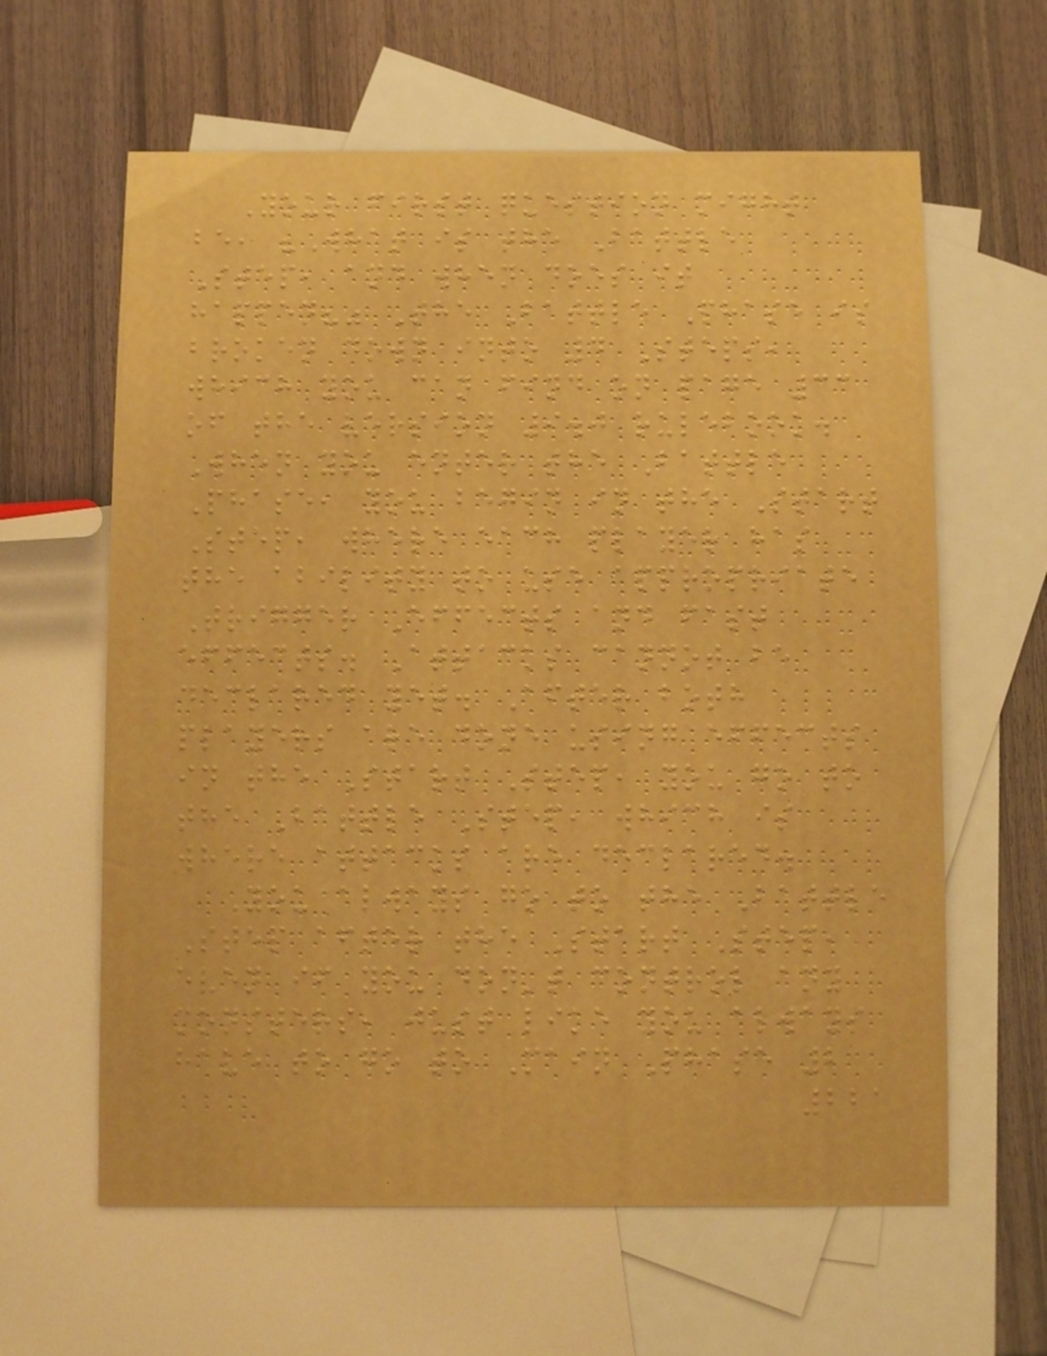Your first question might
be, "What is the Battle
Step, and when does it
happen?" The Battle Phase is
broken down into 4 Steps,
which you can find on page 33
of the version 9.0 rulebook.
When you enter the Battle
Phase, you begin in the Start
Step, where each player has
the ability to use appropriate
Trigger Effects and fast
effects. Attacks cannot be
declared yet. After both
players are done using effects
in the Start Step, you go to
the Battle Step, which is
where attacks are declared.
You always go to the Battle
Step after the Start Step,
even if you don't control any
monsters, just like you always
have to go to Main Phase 2
221
